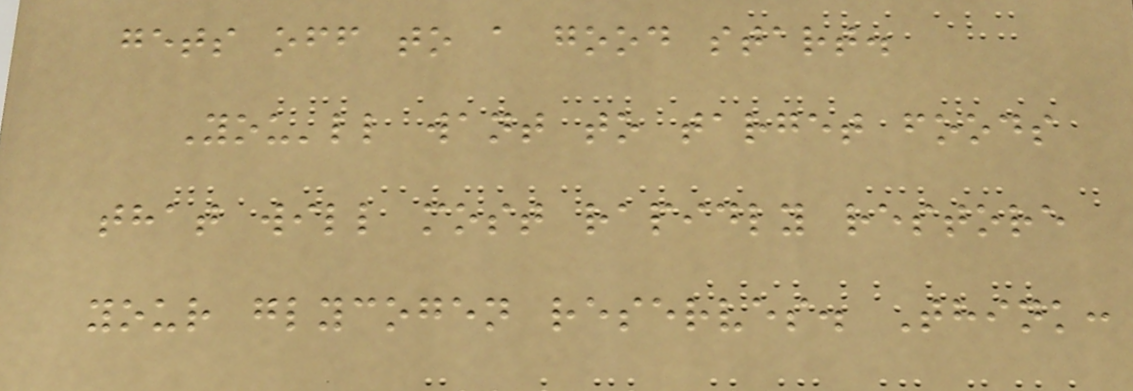gets off to a good start.
You'll want to target foods
that will most rapidly restore
your glycogen reserves. Think:
